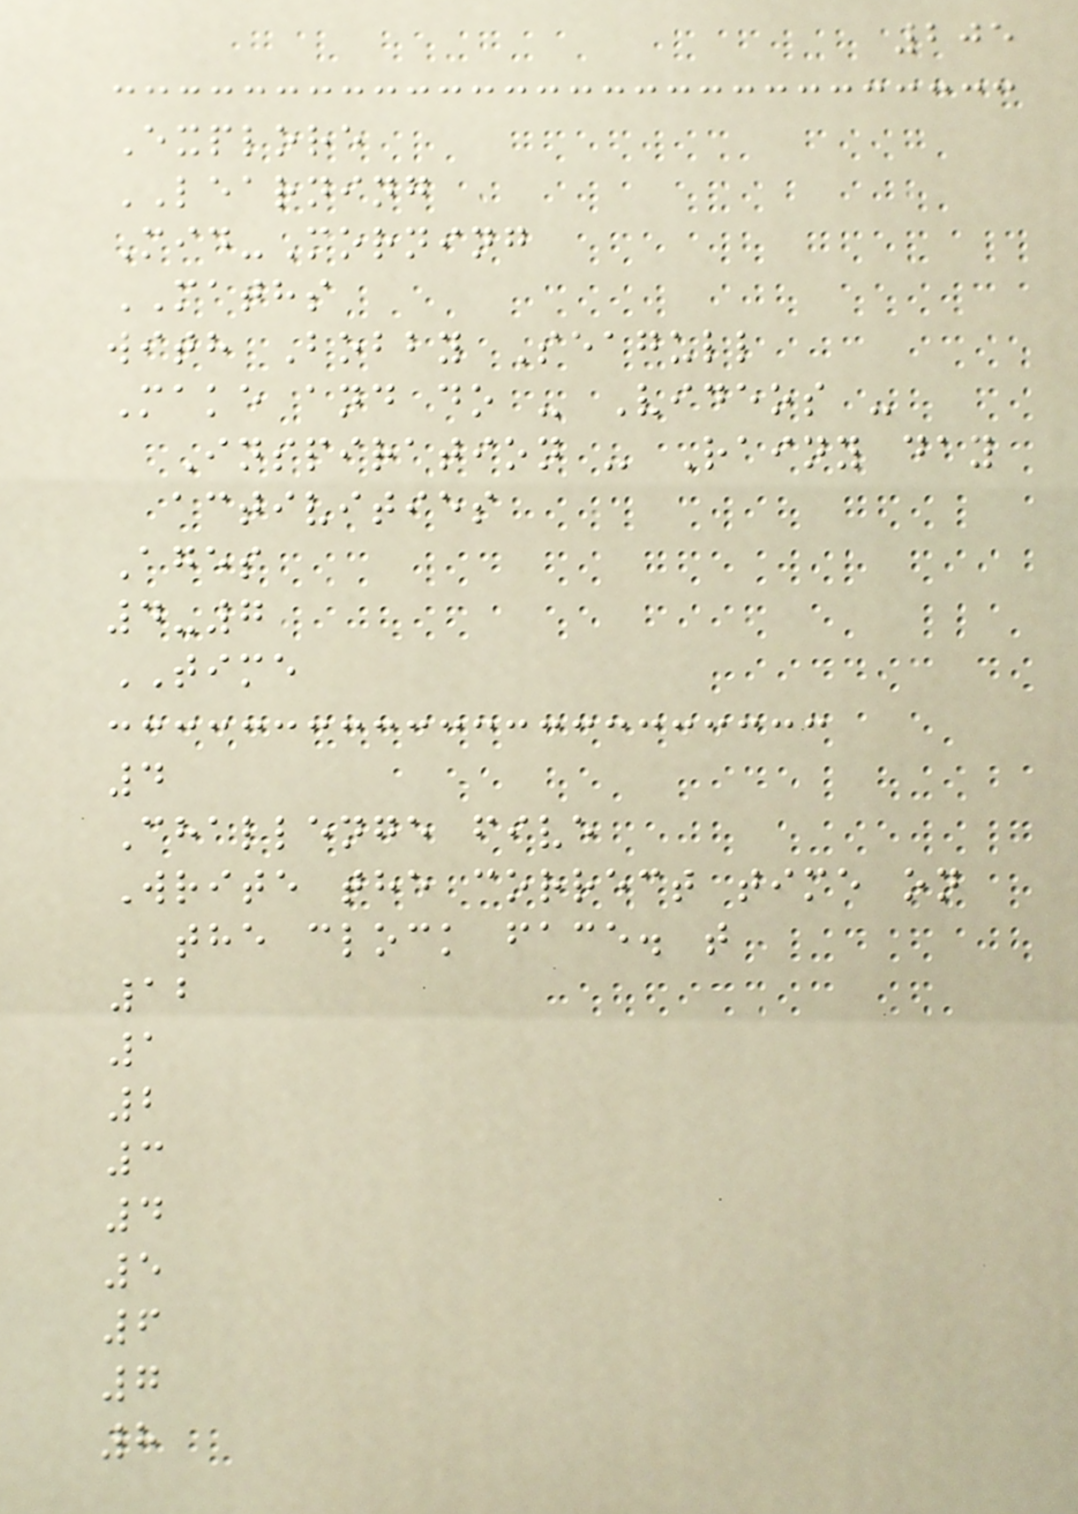205
Explore
LEARNING
Mid-Morning
MATHS
with Bobby Seagull
Make and do - Videos -
Inspiration - Rainy day
activities
Ages
4-7
TIME
4
Challenge five
Write the correct time on
the clock face. t
12
1
2
3
4
5
6
7
8
